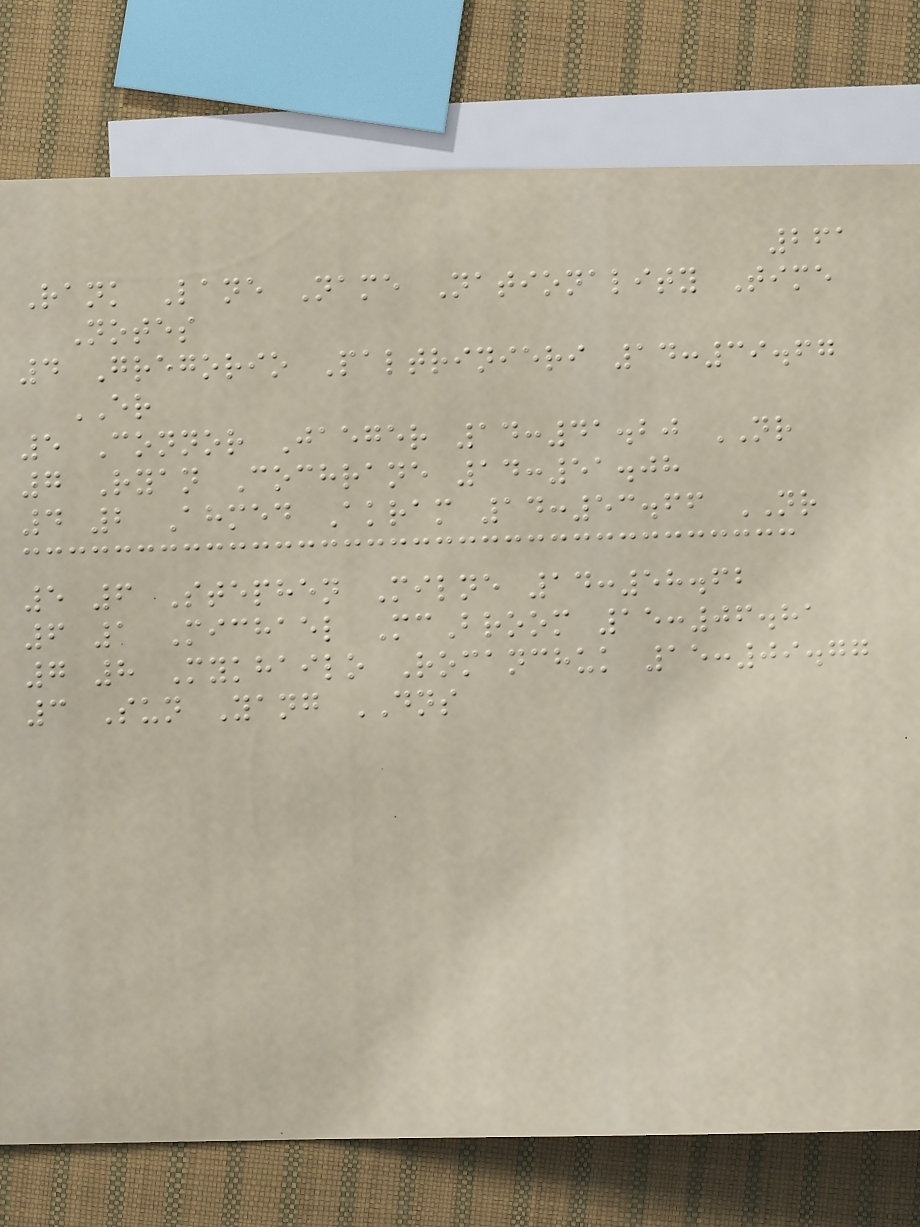261
Rank Lane Name Nationality Time
Notes
4 Gregorio Paltrinieri 14:39.67
ER
5 Connor Jaeger 14:41.20 NR
7 Ryan Cochrane 14:51.08
4 2 Ahmed Akram 14:53.66 NR
5 6 Stephen Milne 14:58.62
6 1 Michael McBroom 15:06.81
7 8 Mykhailo Romanchuk 15:09.77
3 Sun Yang DNS
